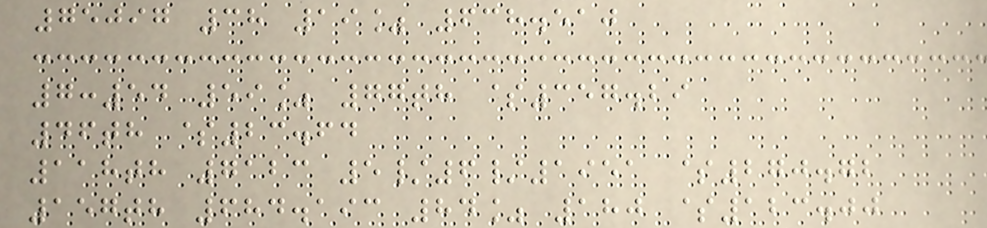75097 38 19% 638.510
7:54 59% 77th $357.29
46th $23.64
118th 7123 5/6/1951 $270.72
157th 684.193 84% 180 $123.00
